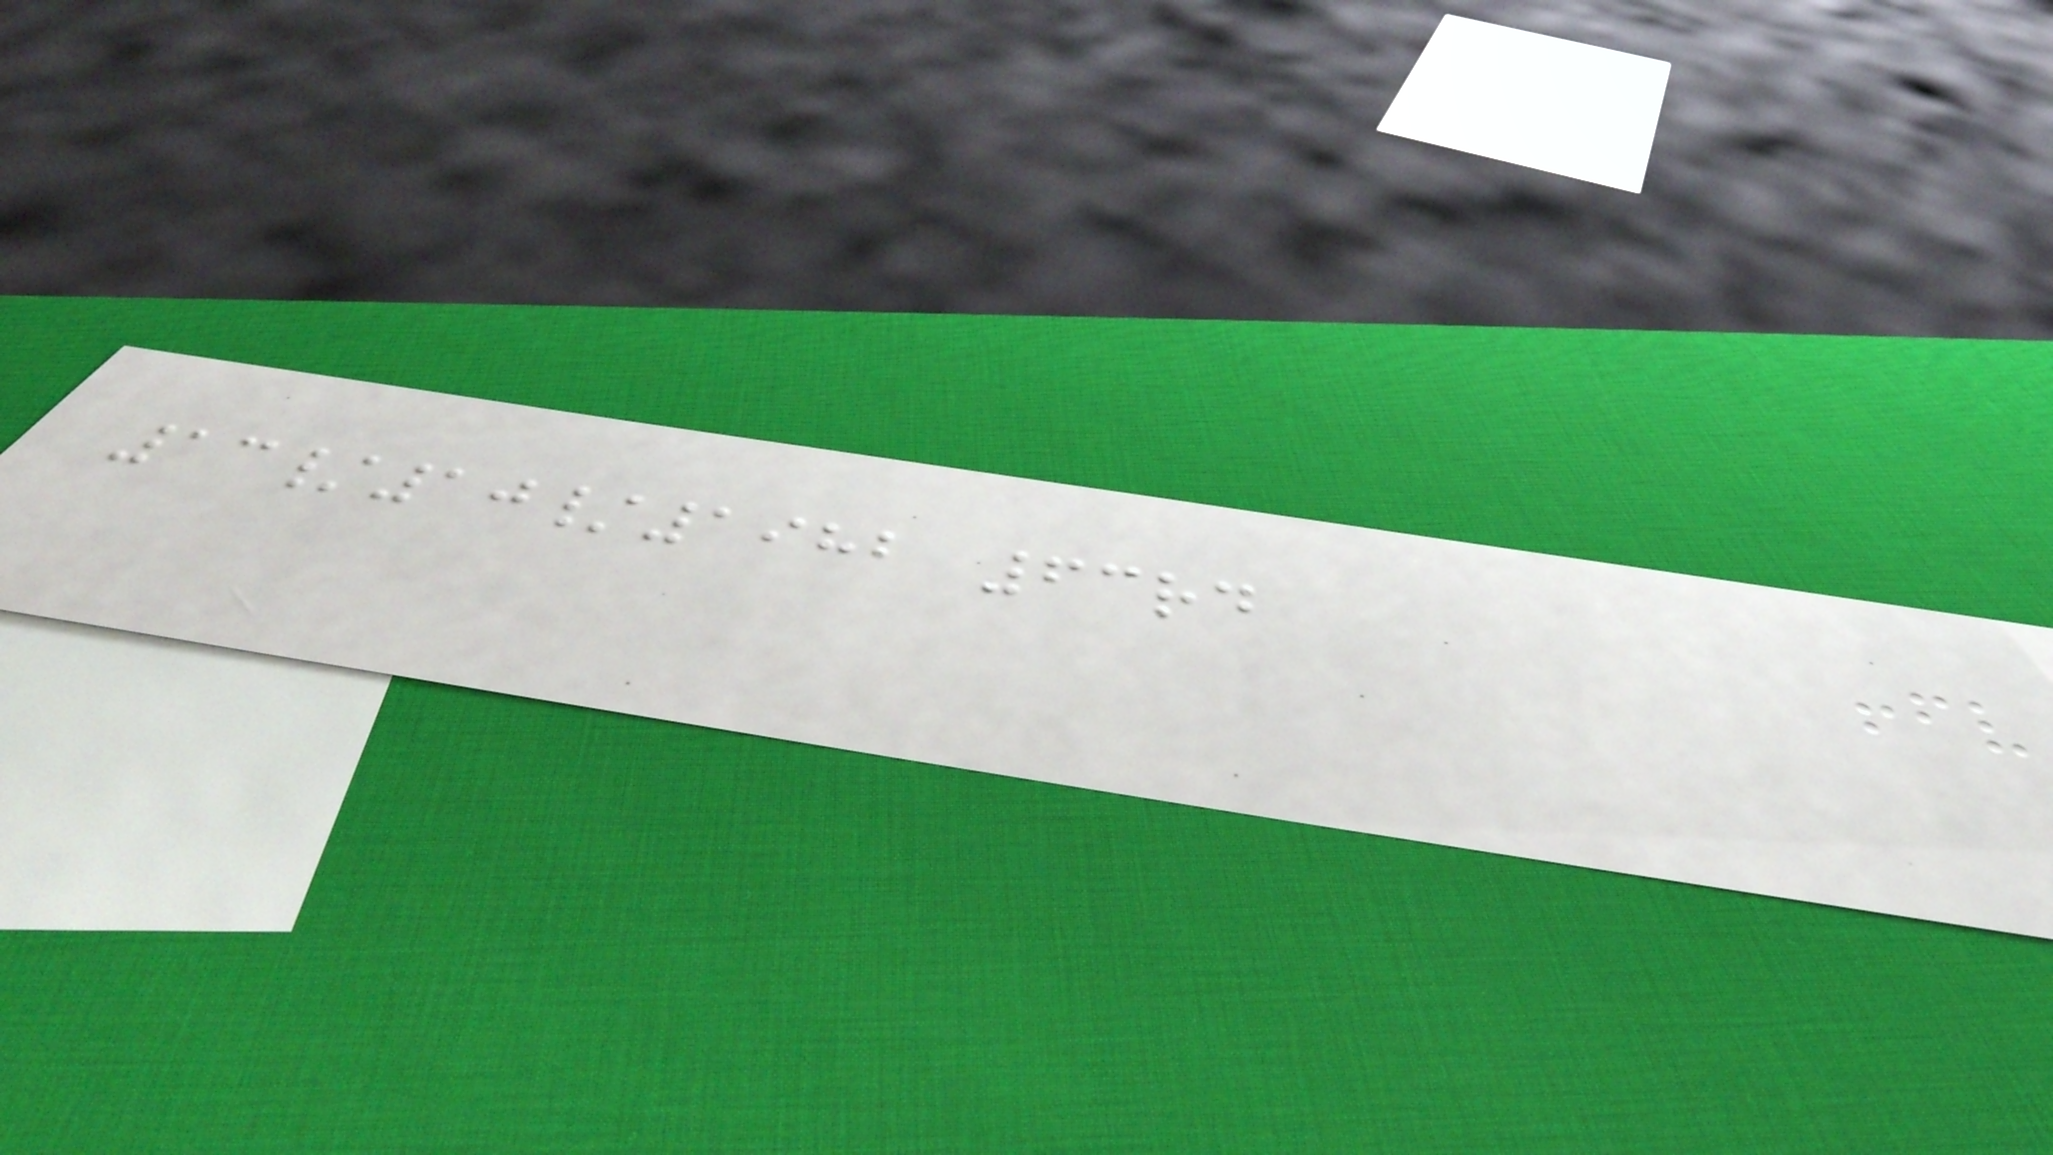13/10/1982 63rd
